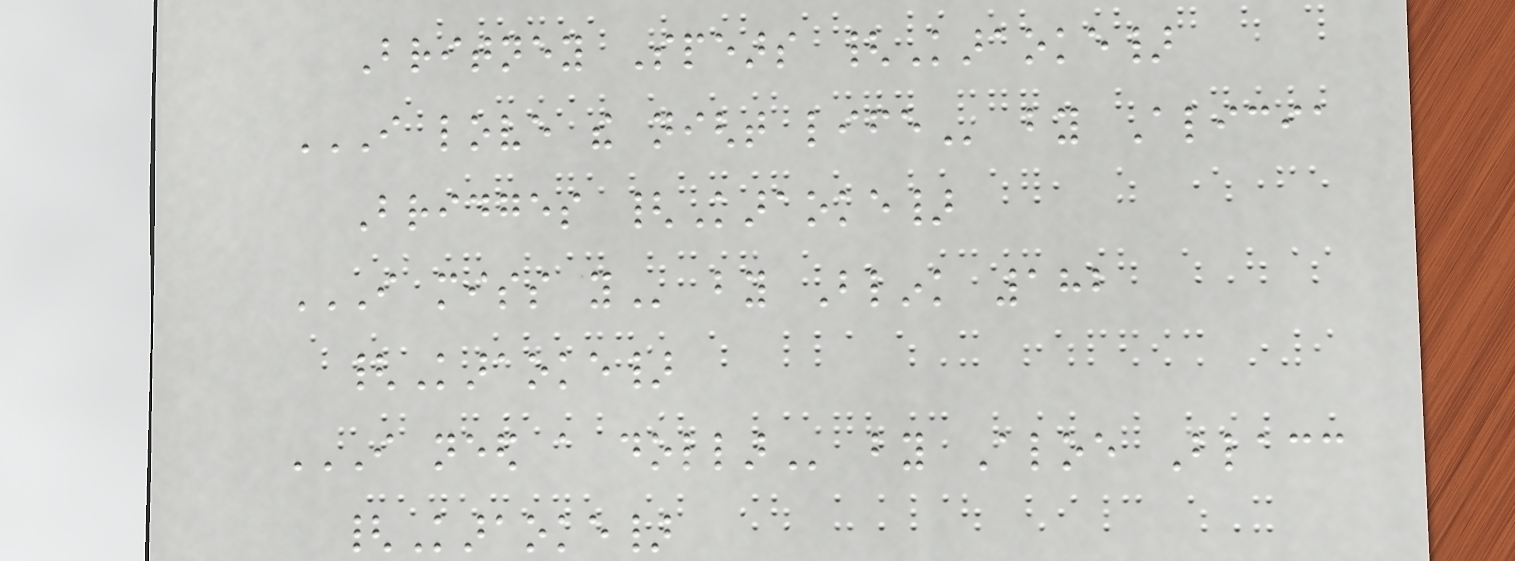Britney Spears {Karaoke}
I LOVE THE NIGHT LIFE by Alicia
Bridges {Karaoke}
I MISS YOU by Blink 182
{Karaoke}
I NEED A DOLLAR by Aloe Blacc
{Karaoke}
